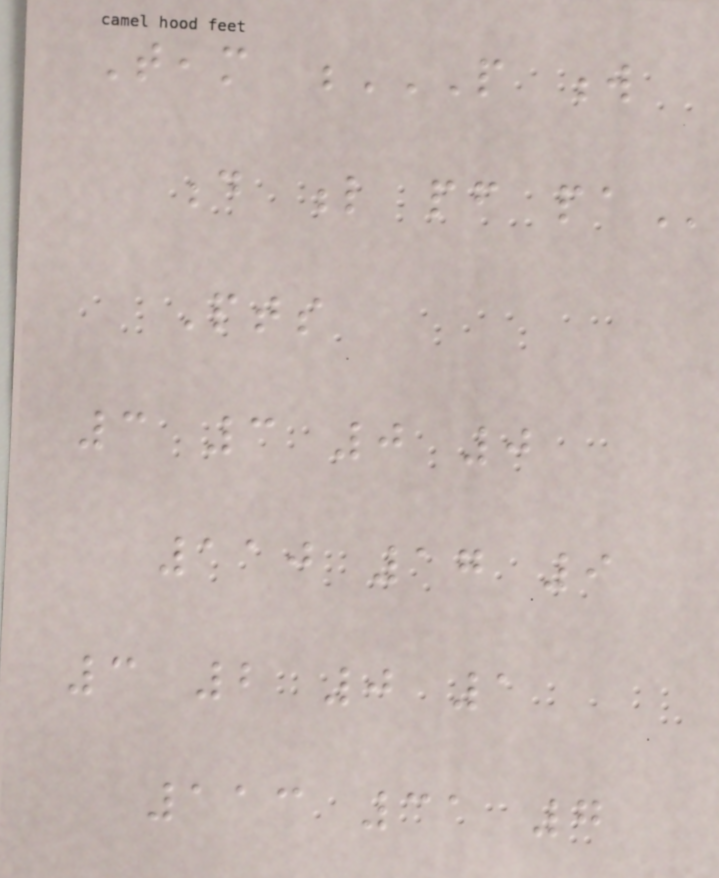Team P W
D L PF PA
Pts
3 3 0 0
110 17 9
3 2 0 1
113 31 7
